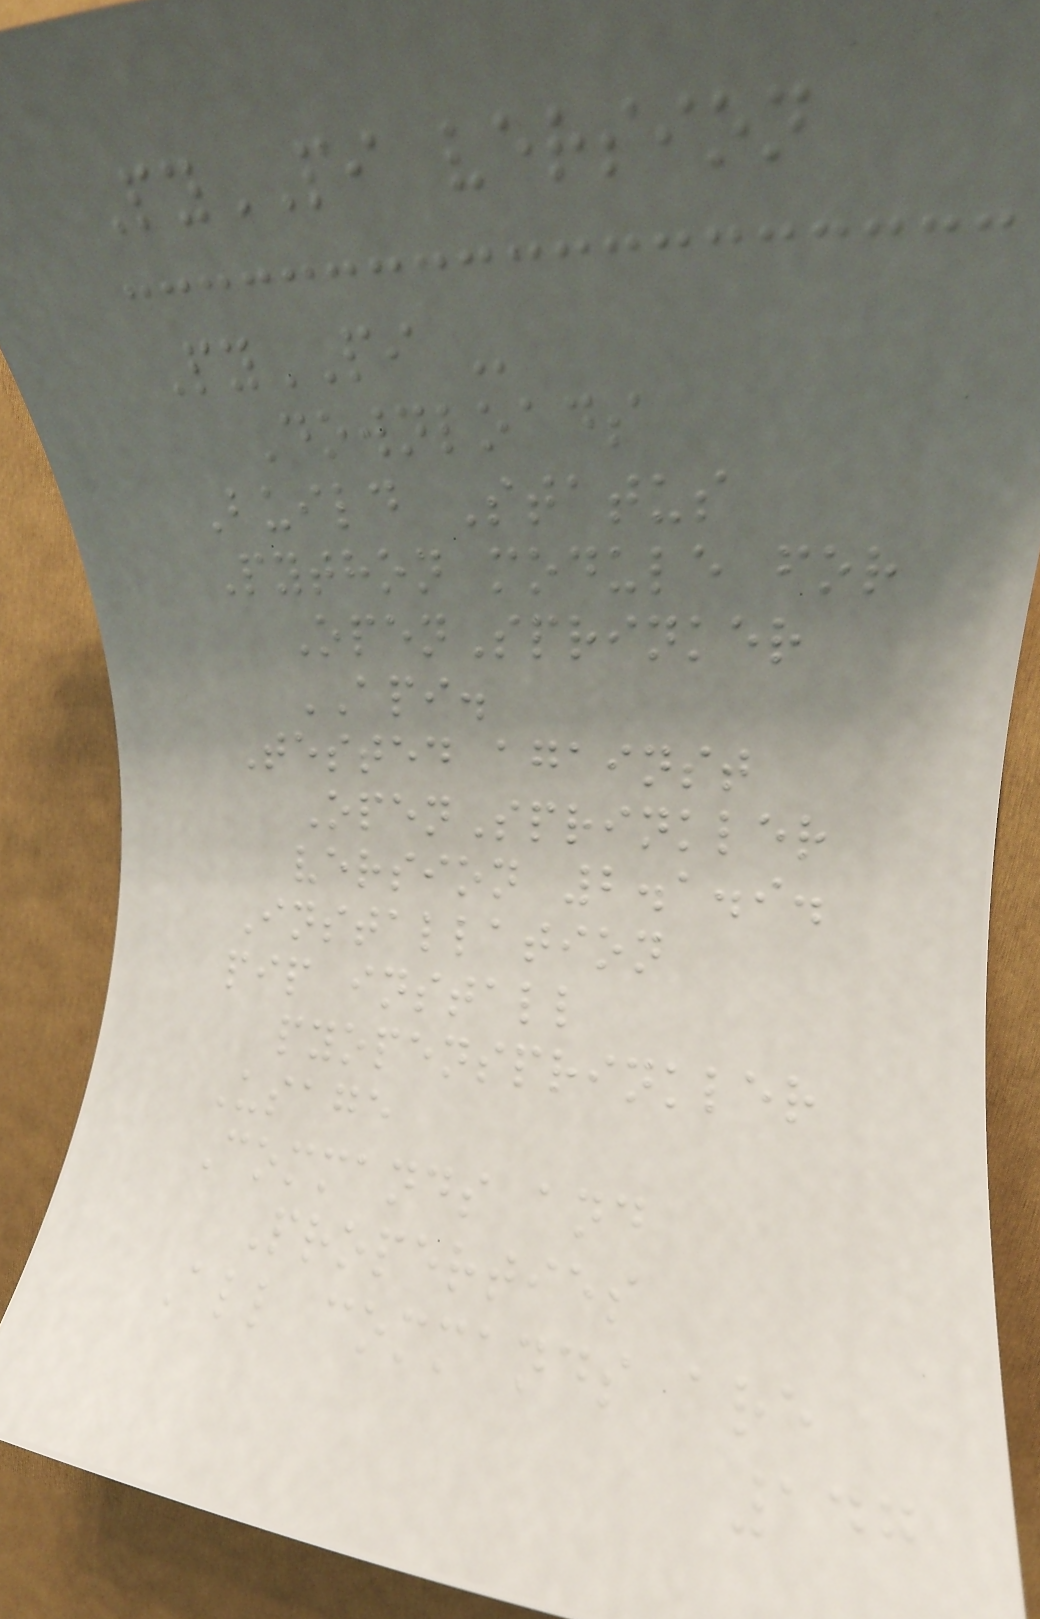PyPI version
PyPI -
Downloads
Build Status
Python module for
OpenSprinker
API.
Tested against
OpenSprinkler
version 2.1.9.
Installation
pip install
pyopensprinkler
Usage
Commands and
Properties
All commands are
147
